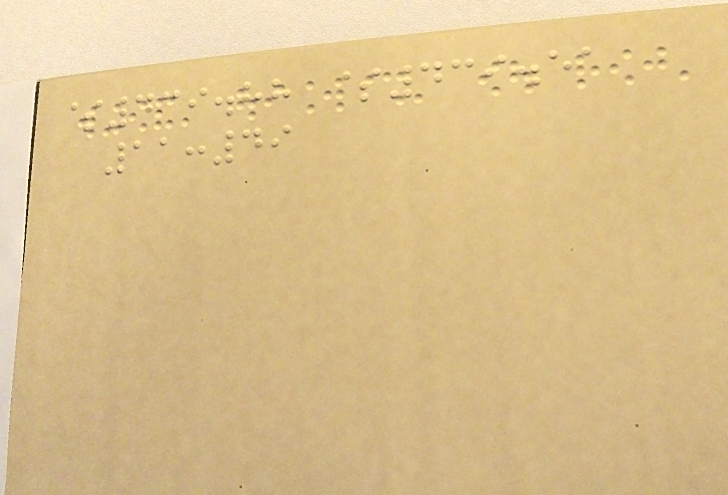$439.88 $439.51
11:49
